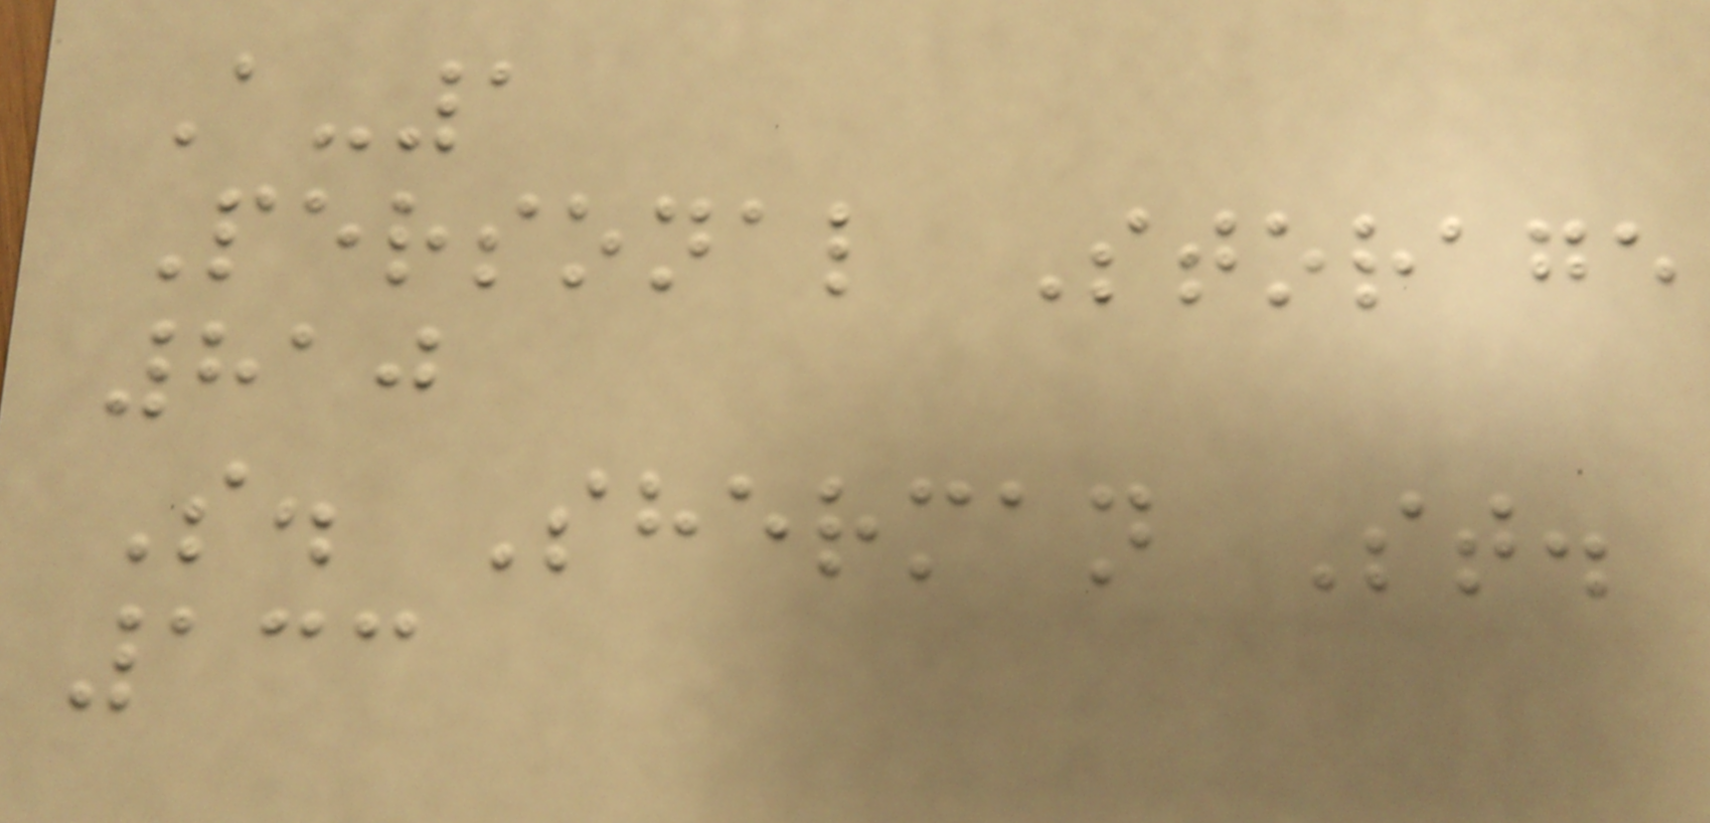A-1
Personal Storage
810
S. Sherman St.
133
